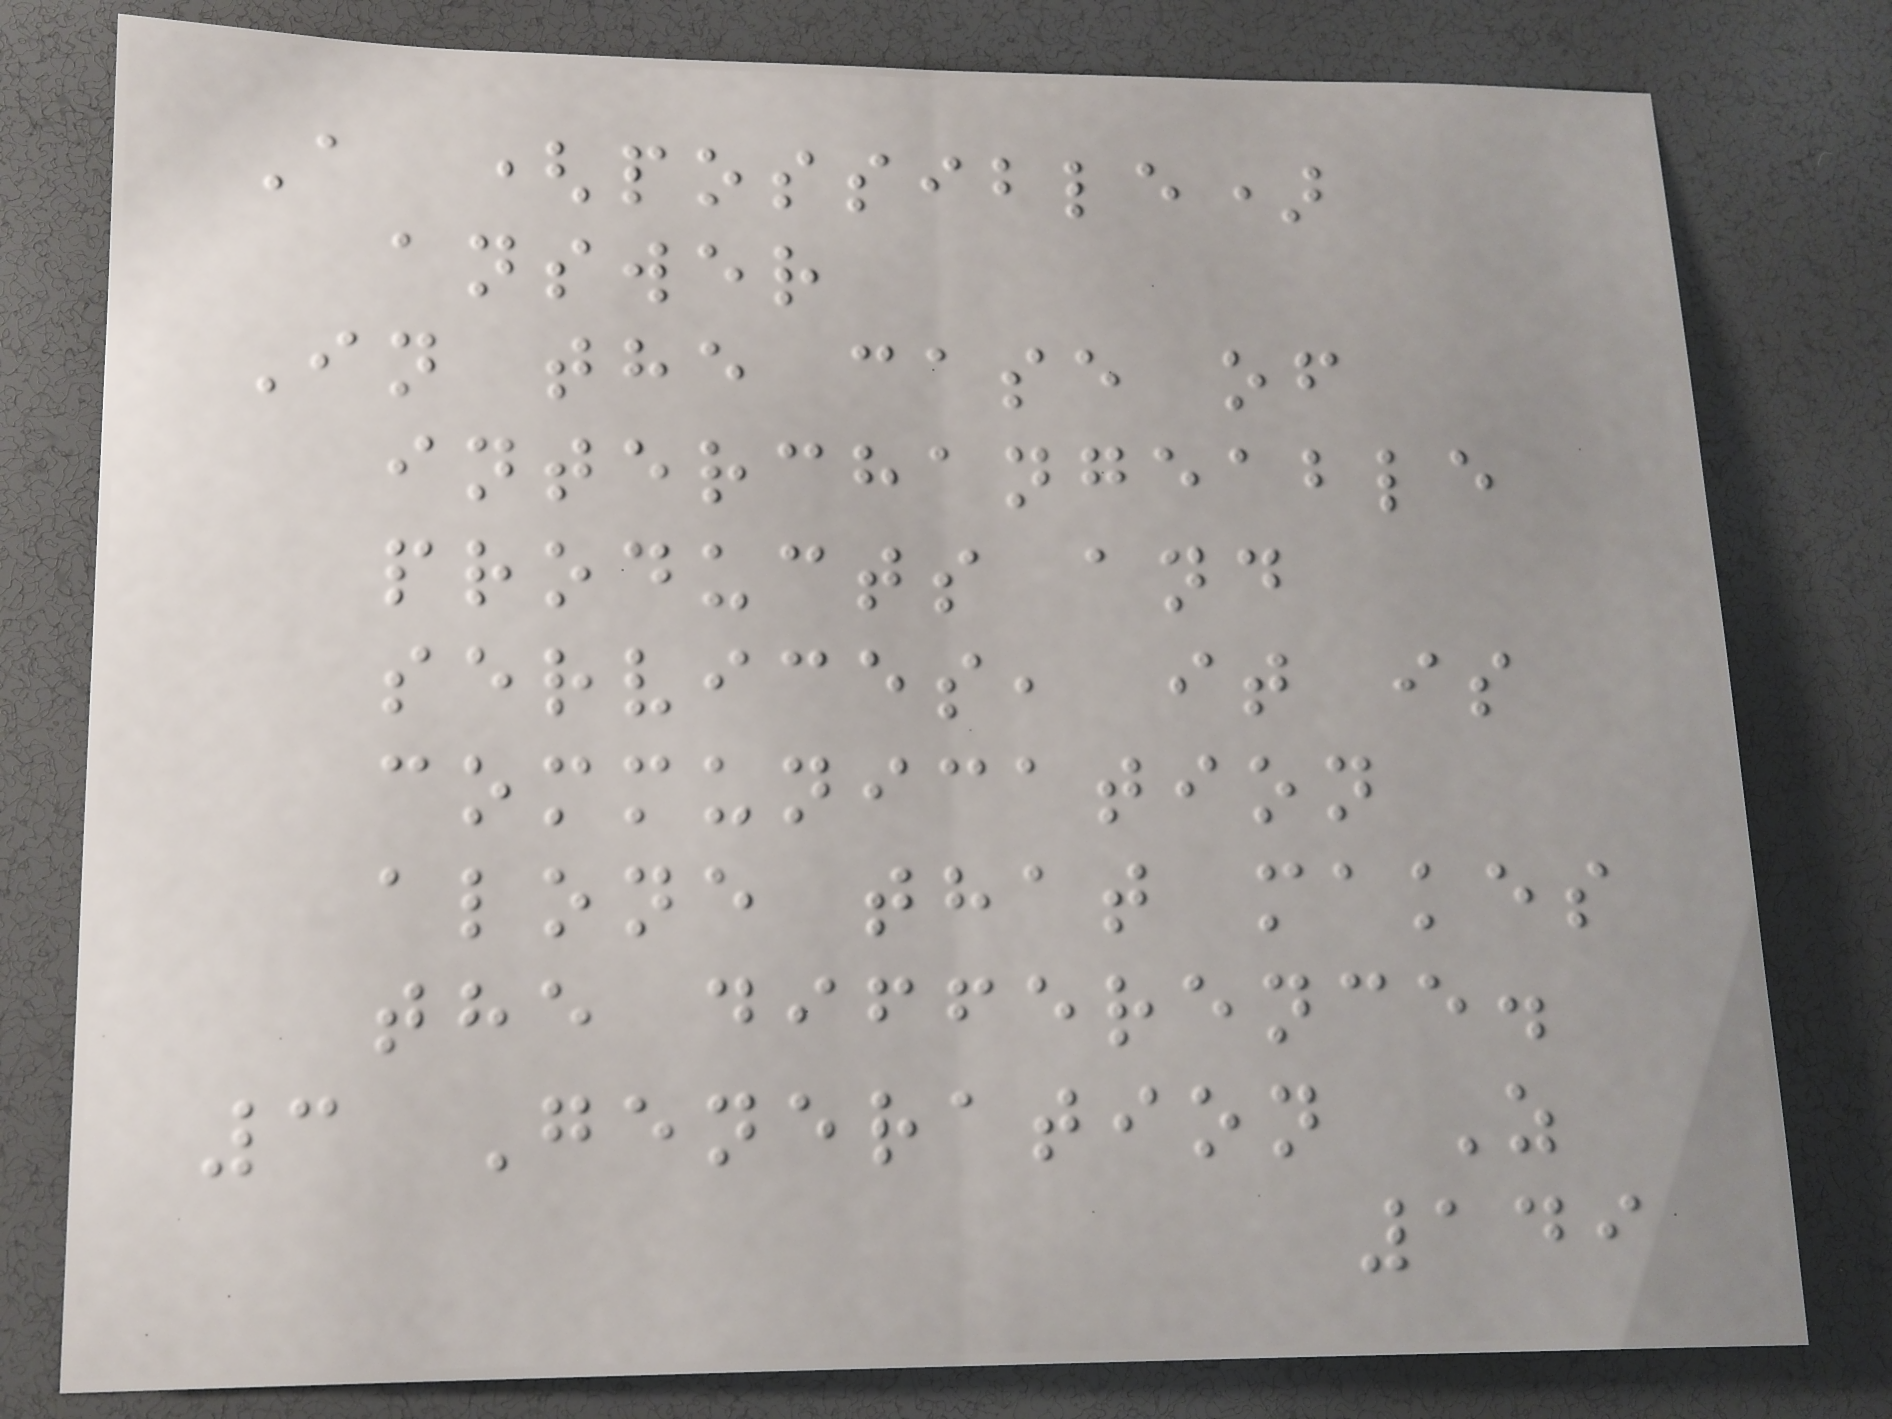A (possible)
answer
In the case of
interchangeable
products and
services, it is
communication
alone that makes
the difference.
3 Generation Z
149
